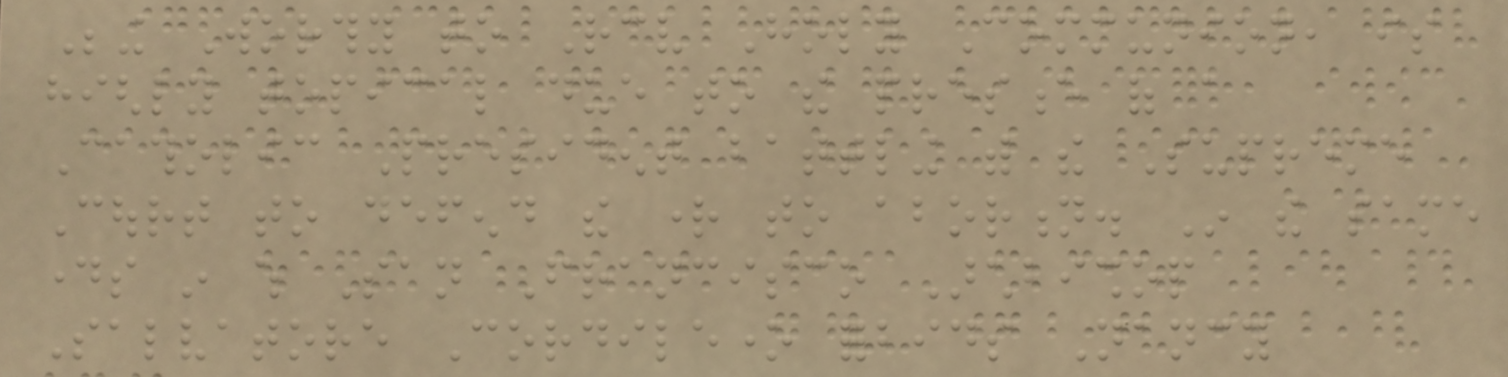Being Worthy to Receive Holy Communion, is
highly topical due to the presence of a
Catholic President battling with the Supreme
Court to defend the right to abortion. In the same
days in which San Francisco Archbishop
Salvatore Cordileone forbids Nancy
